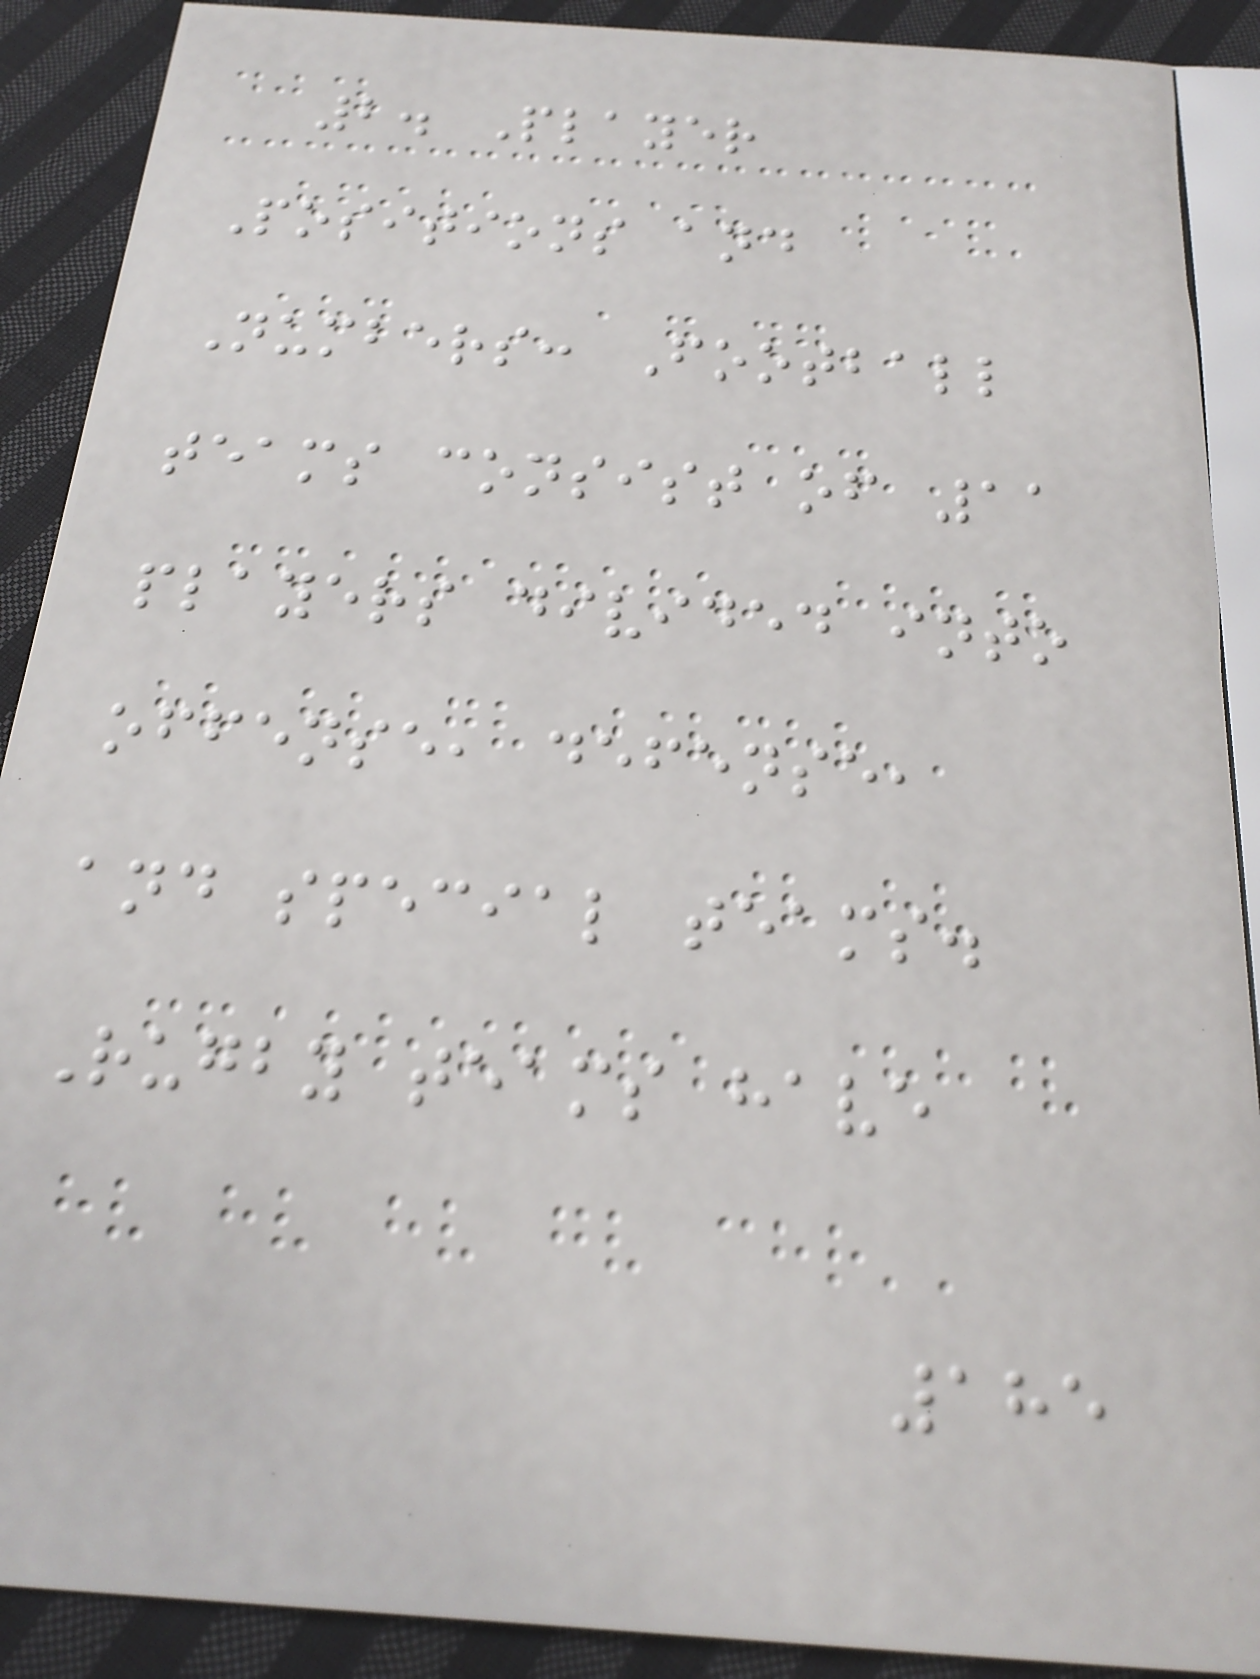2. Player
Positions and
Numbers: Football
teams consist of 11
players divided into
offense, defense,
and special teams.
Rugby teams have
185
